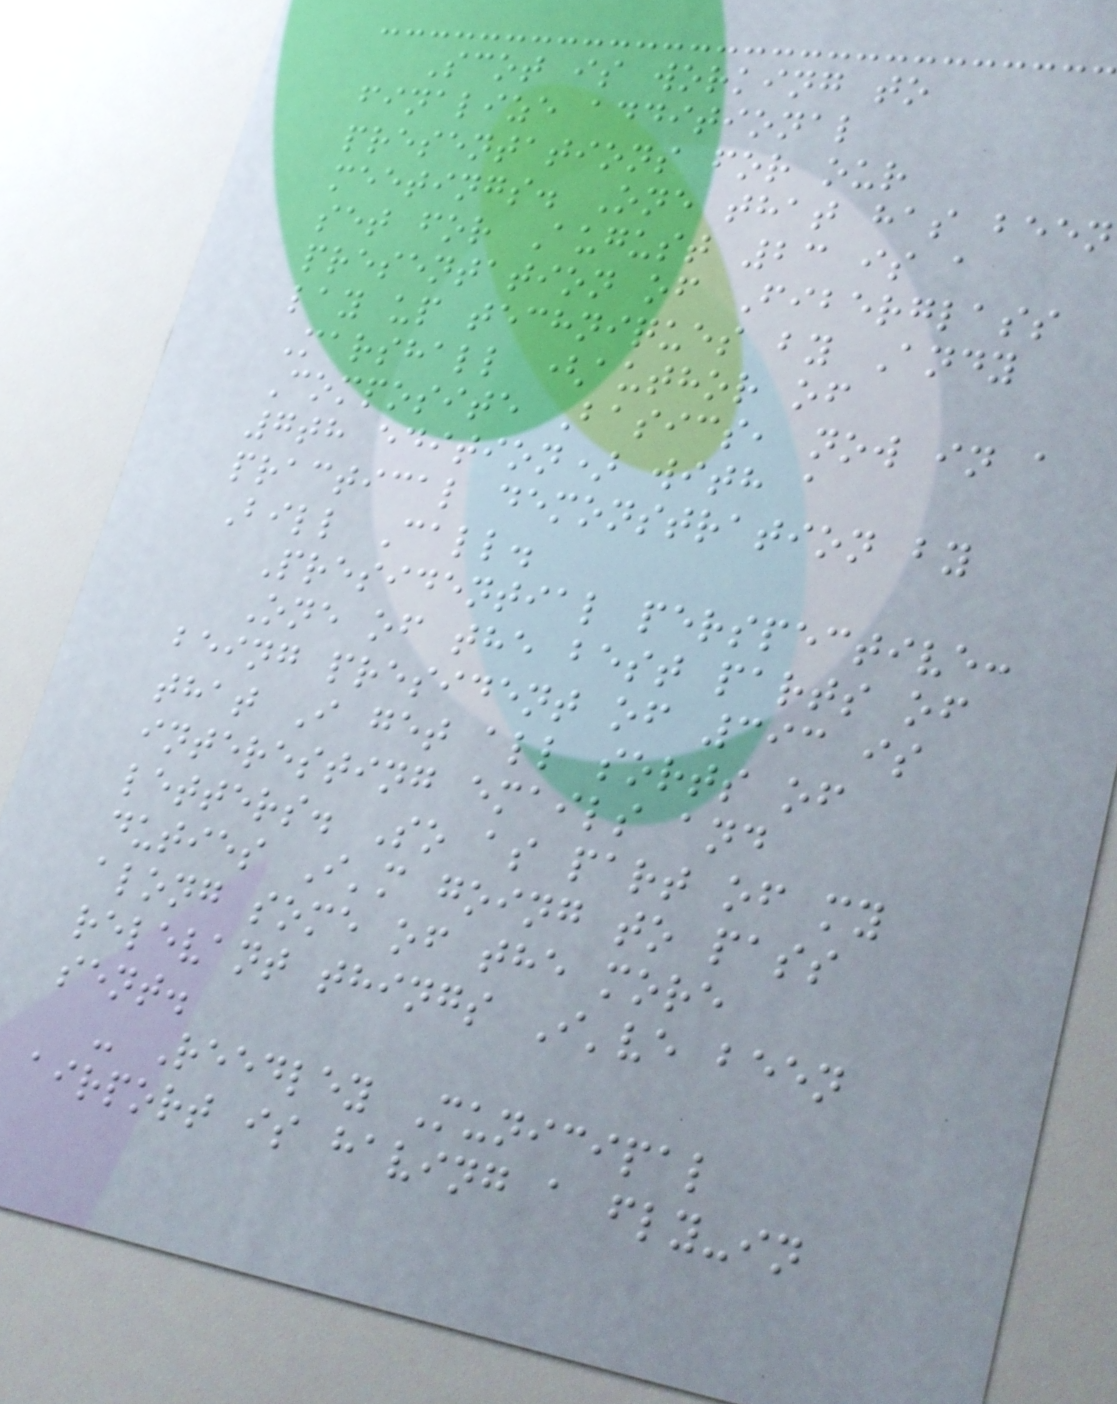Scot is working to
finalize additional
presentations for our
meetings. One that has been
set for August 23 is a
presentation of Fiberglass
lay up techniques by Andy
Marshall (author of
Composite Basics, now in a
7th edition) with a
practical demonstration by
Bill Call.
Presidential perspective:
One of the best parts of
being president of 393 is
that I get all sorts of
interesting emails and
letters. So as part of my
duties I'm going to pass
along some of the more
relevant things I've been
sent.
- Reedley Municipal
airport is having a fly-in
